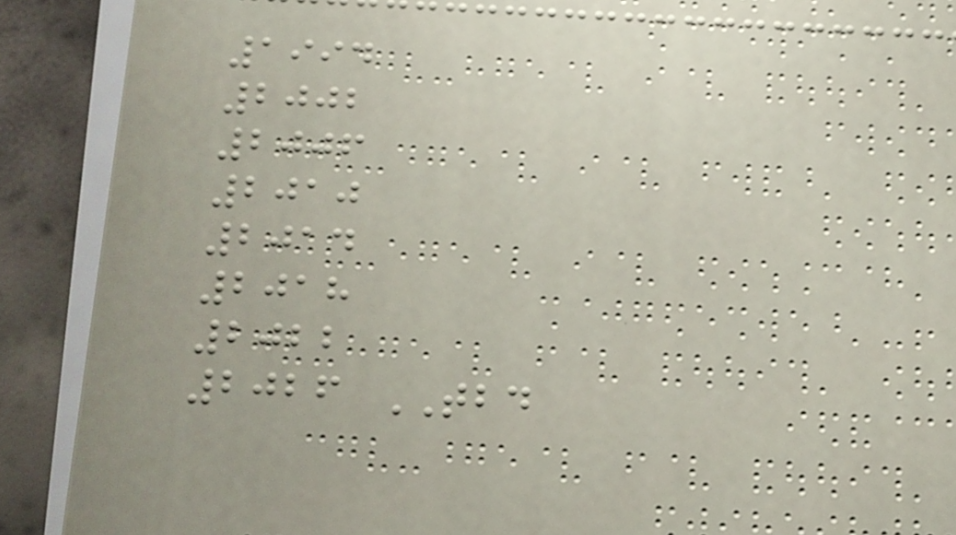1994
2002
2006
2010
2014
2018
2022
2026 TBD
